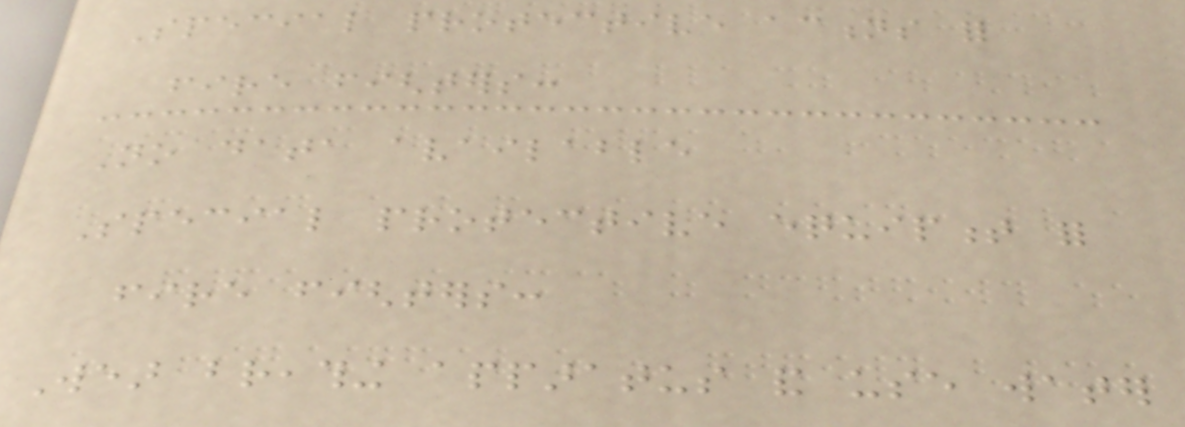Special protective actions for
fire fighters:
No data available
Special protective equipment for
fire fighters:
Wear breathing apparatus and use water
